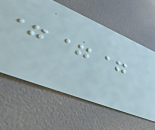===
